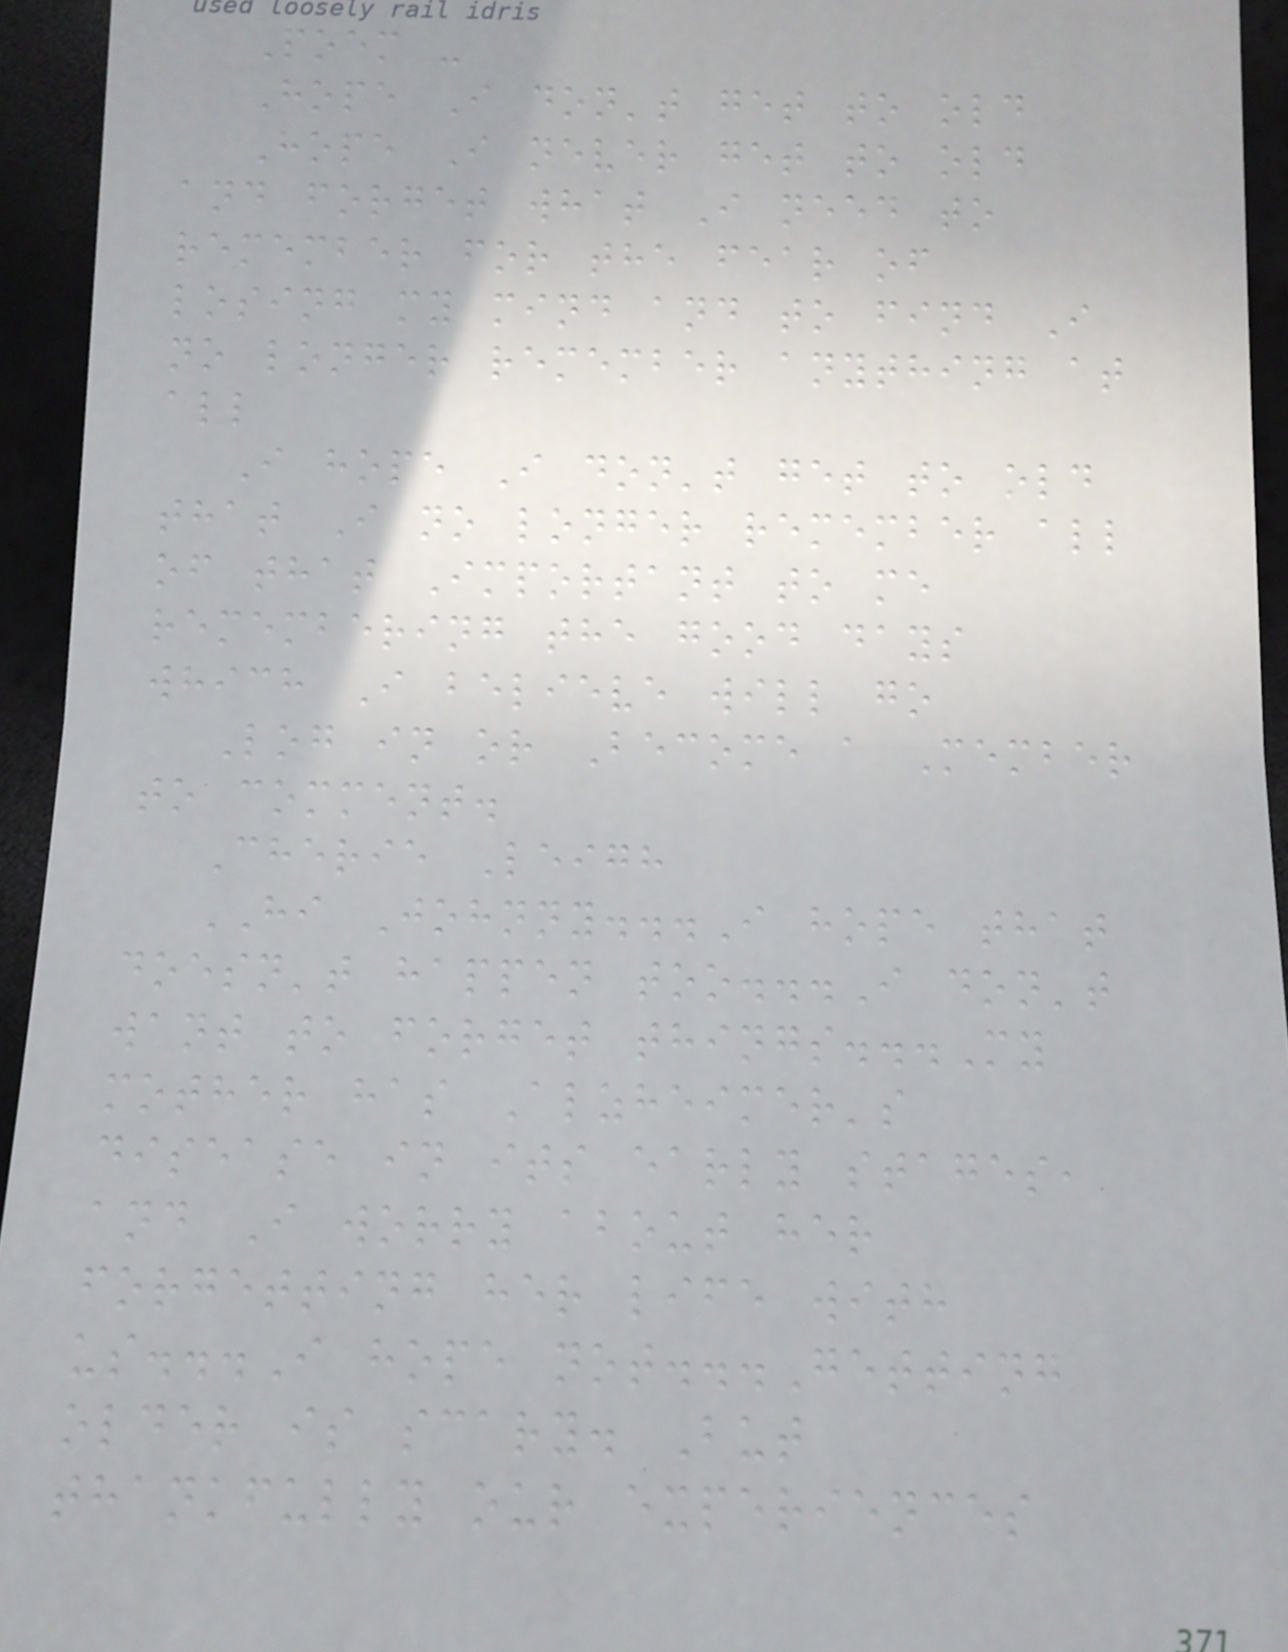Poem -
Hope I don't get to old
Hope I never get to old
and forget what I need to
remember for the fear of
losing my mind and to find I
no longer remember anything at
all
I hope I don't get to old
that I no longer remember all
of that Important to me
remembering the good days
which I believe will go
Log in or Become a Member
to comment.
Cherie Leigh
HI Johnny...I hope that
doesn't happen too...I don't
want to forget things...My
mother has Alzheimer's
disease in its early stages,
and I worry about her
forgetting her life with
us...I hope not...Getting
older is scary. But
thankfully our experiences
